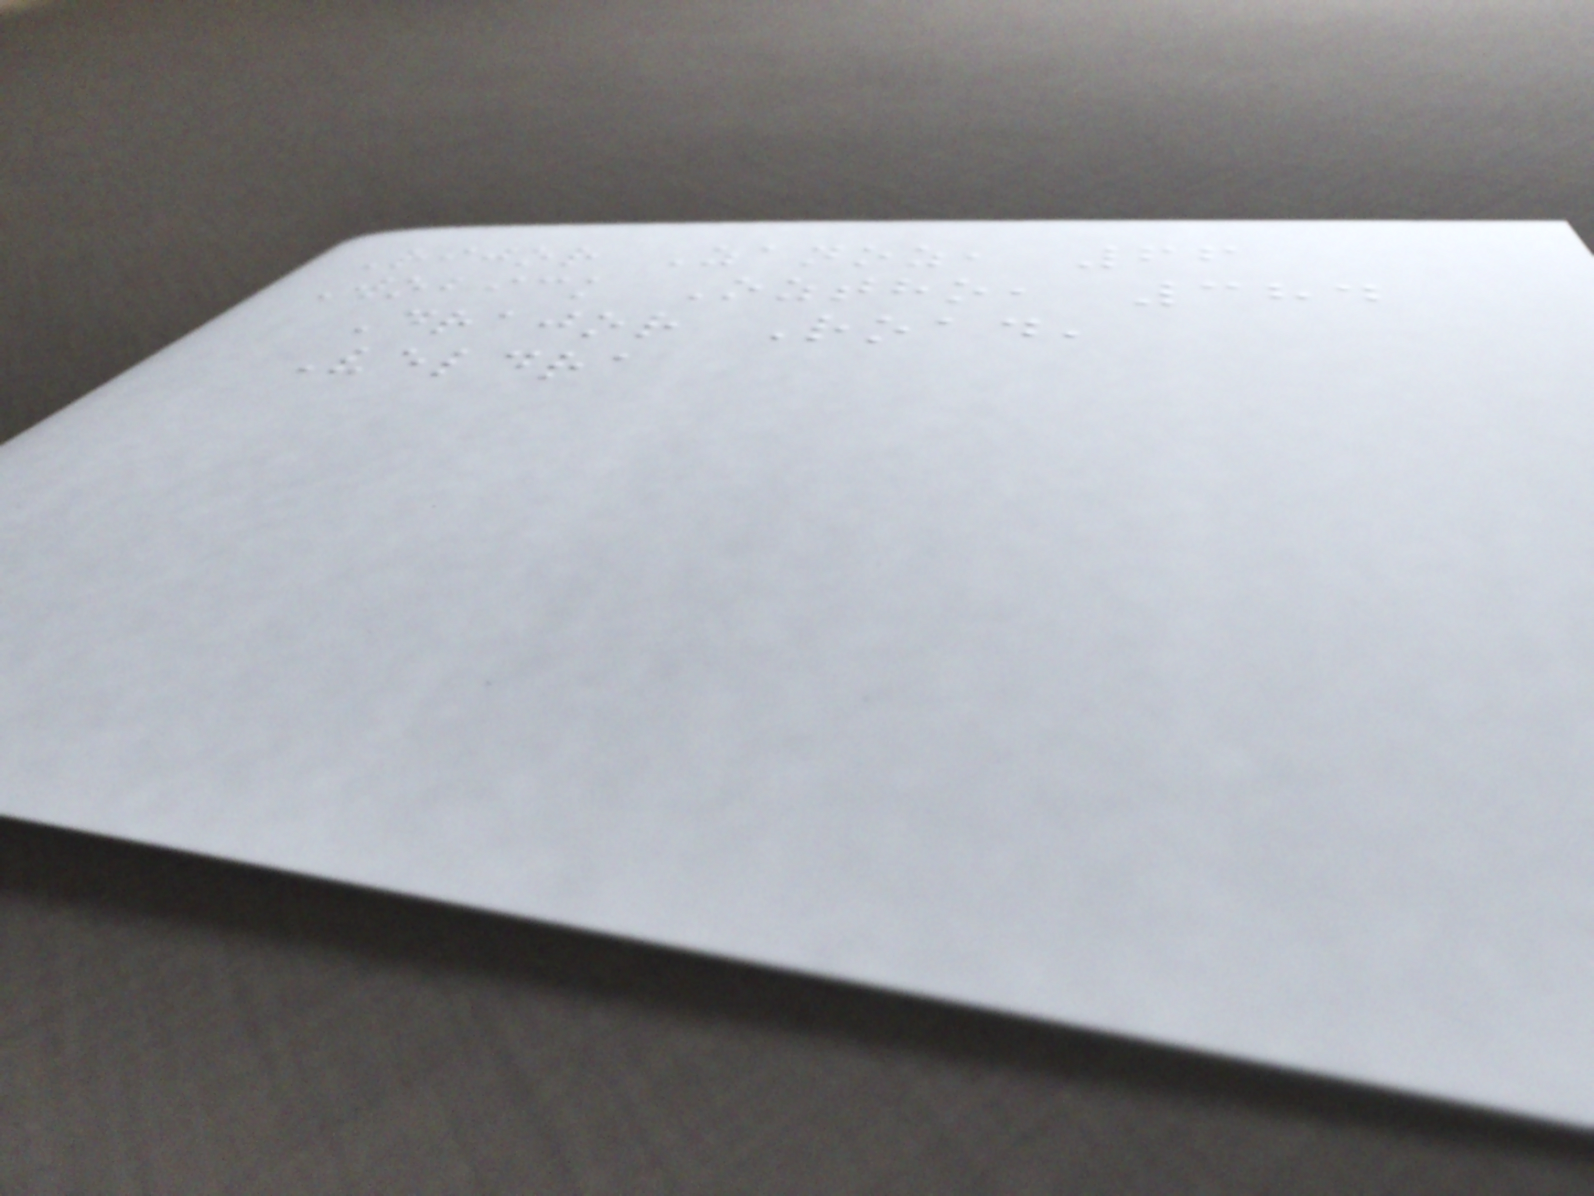Rijor Zanoz, 66
Wobick Oztho, 384
Drajor Road,
Veldra
